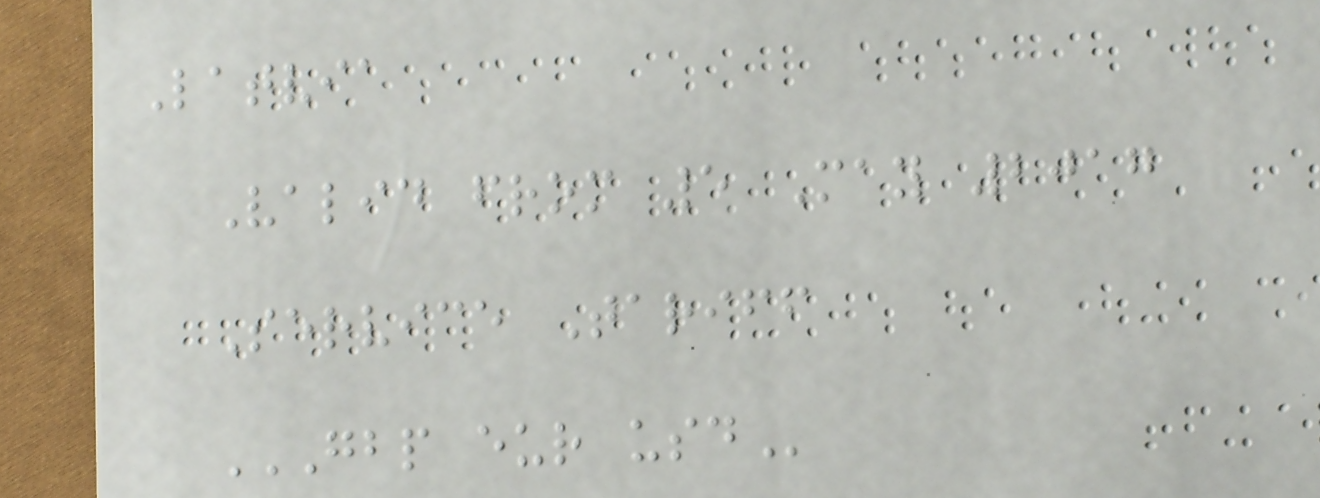Latvia
Valid from 5 May 2017
Service Tariff
GBP EUR USD
